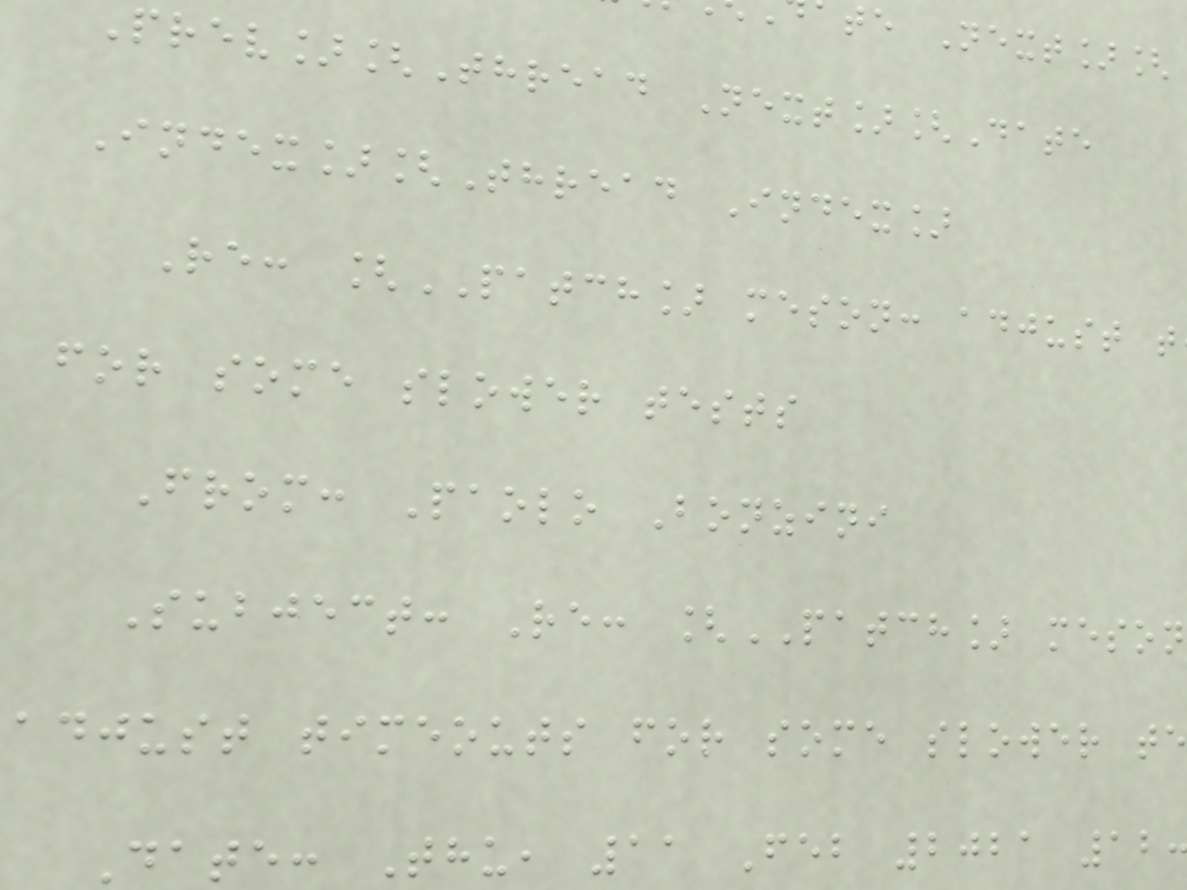te Next][
Prev][Thread Next][Date
Index][Thread Index]
Re: [PATCH] meson: adjust t
for some slower tests
From: Paolo Bonzini
Subject: Re: [PATCH] meson
adjust timeouts for some slower te
Date: Thu, 11 Feb 2021 12
